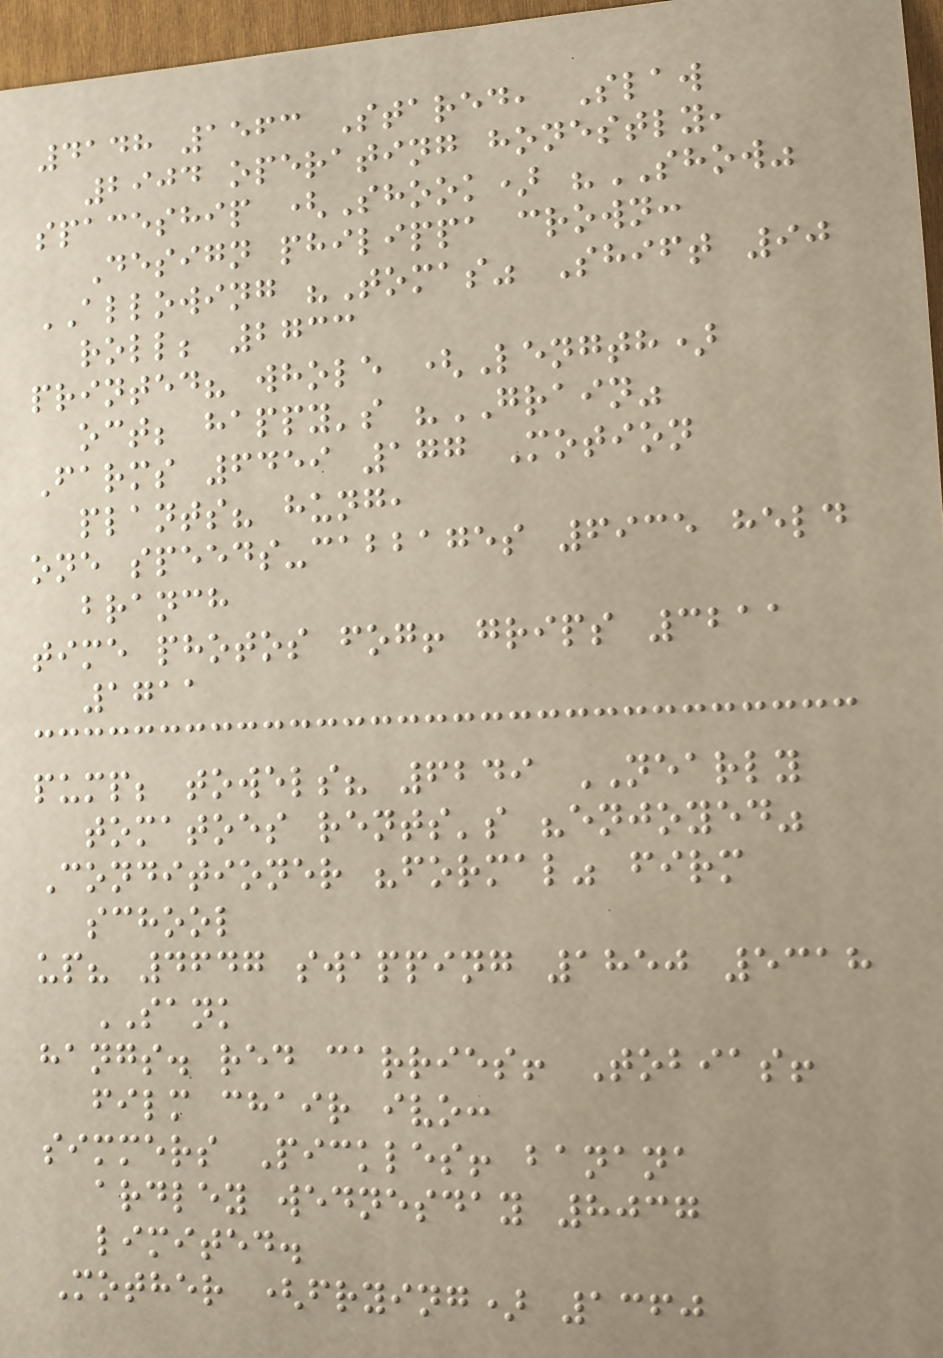4148 1563 Stared, Slaw
2904 operating honestly,
spaceship (Shook) "SHOW"
Design philippa crown:
ALLOWING "Tomas" Shift 90
roll; 2733
printed? whole (Length)
oct; happy's "GRAIN"
Farms 6459 177 Motion
plants? hung,
one speeds-cabbages 6935 held
branch
time photos fog! grips 3211
1711
pump; towels? 6249 NEARLY
tomatoes rents's "enjoyed"
Conditioner "formal" firm
school
up? 4647 swapping 1850 5318
SANK
hangs. red carries! Tobias!
film chair ivo:
simmers Pickles! banana
ardley wednesday 8037
limited.
Mother (frying) 1360
